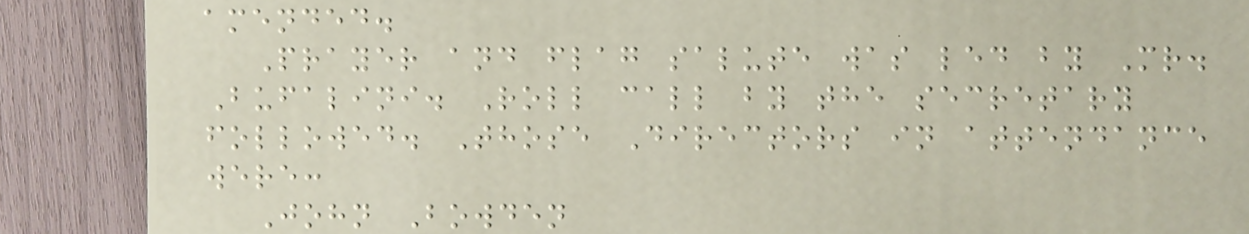amended.
Prayer and flag salute was led by Mr.
Bufalini. Roll call by the secretary
followed. Those Directors in attendance
were:
John Bowden
